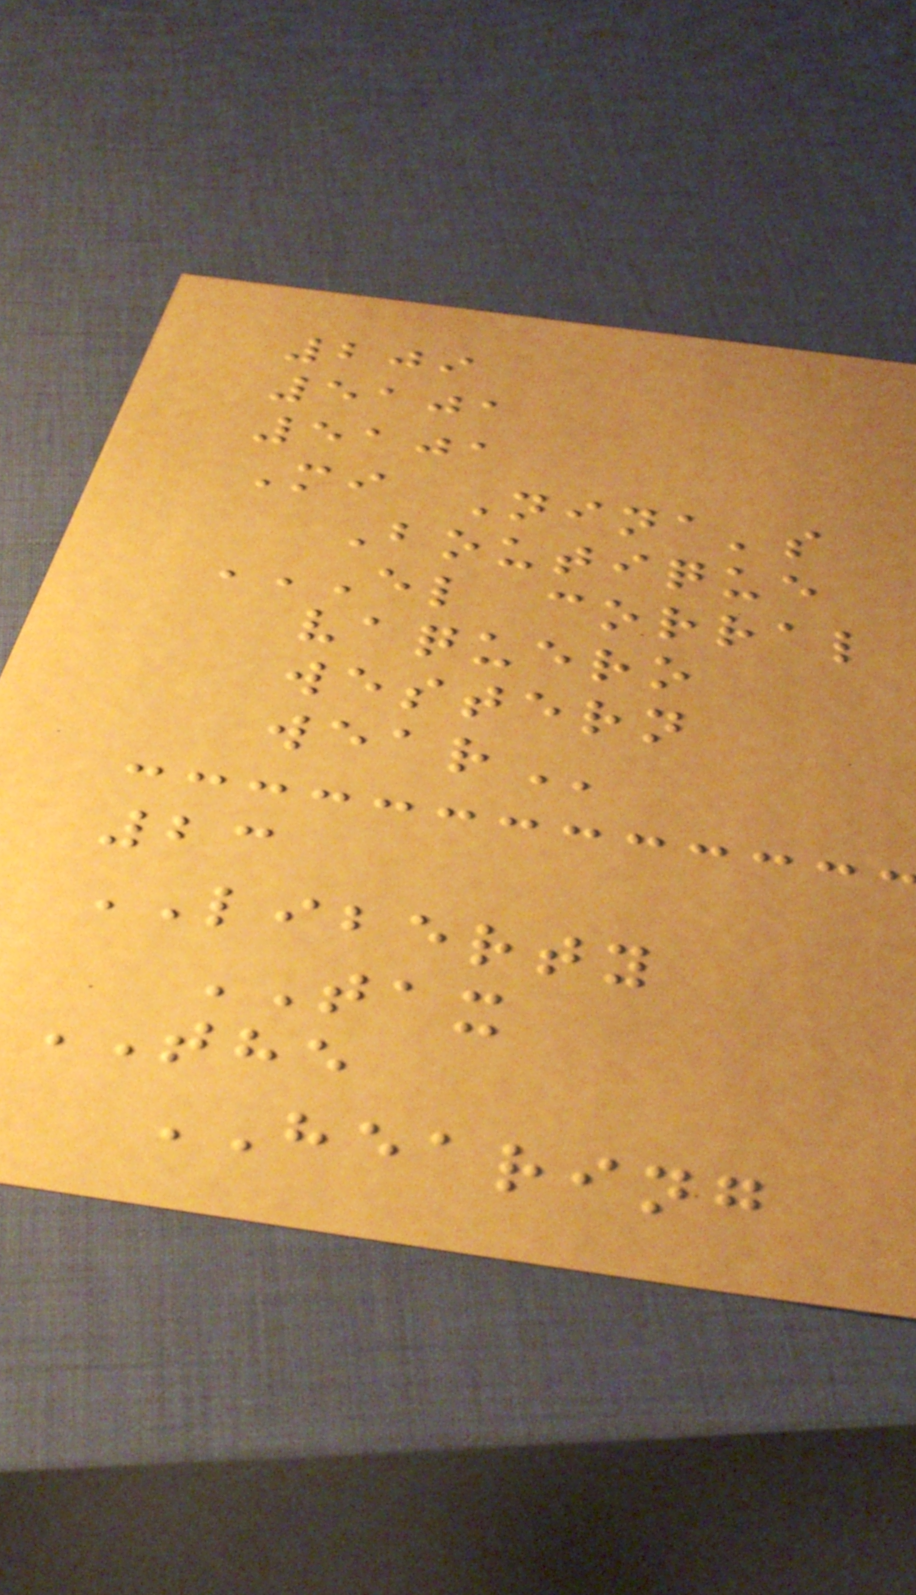209
5101
5101
Mi Nina's
Boutique
EL CORRAL
VAQUERO
WESTERN
WEAR
23
LIBERTY
TAX
THE
HEARING
